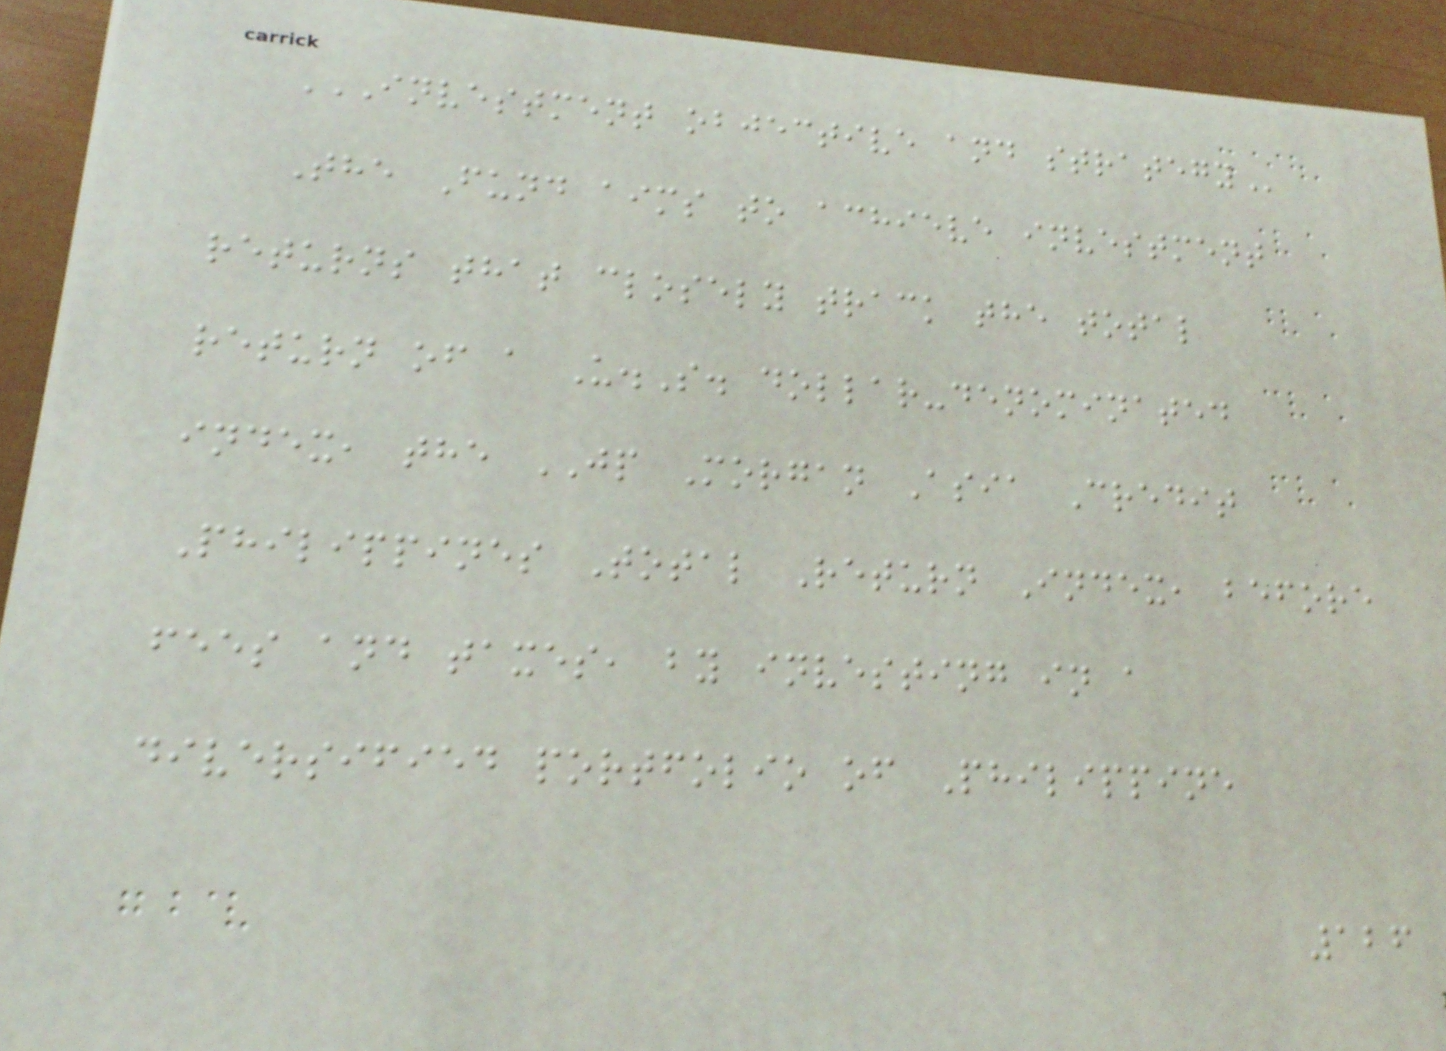INVESTMENT OBJECTIVE AND STRATEGY
The Fund aims to achieve investment
returns that closely track the total
return of a U.S. dollar-denominated
index, the JP Morgan Asia Credit
Philippines Total Return Index, before
fees and taxes, by investing in a
diversified portfolio of Philippine
126
